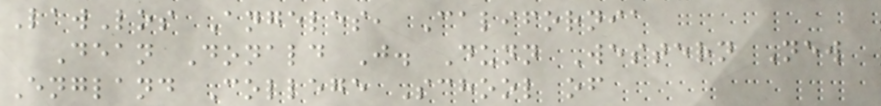LawLos Angeles, California
Dean Donald J. Dunn Western New
England College School of
